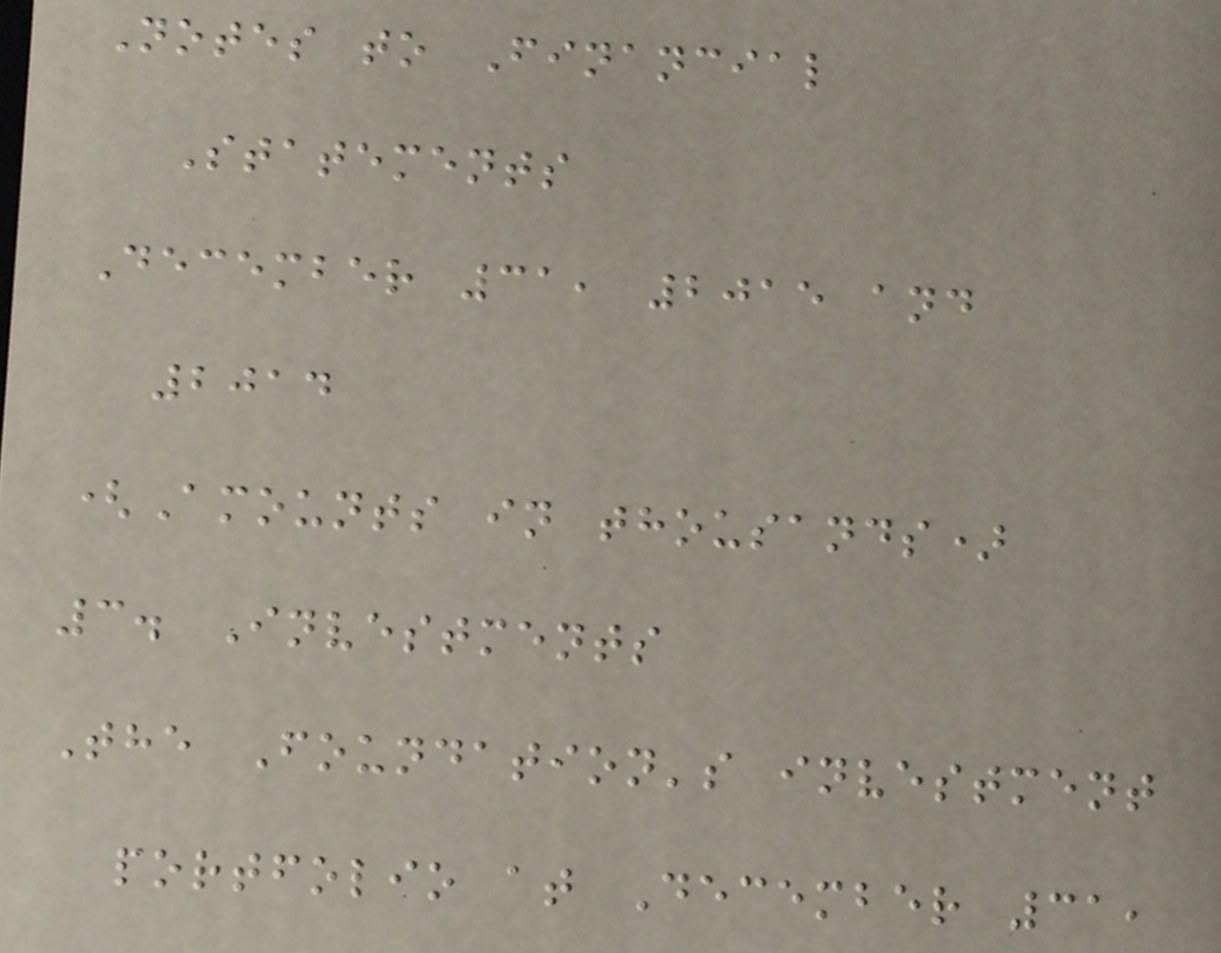Notes to Financial
Statements
December 31, 2015 and
2014
(Amounts in thousands)
3. Investments
The Foundation's investment
portfolio at December 31,
